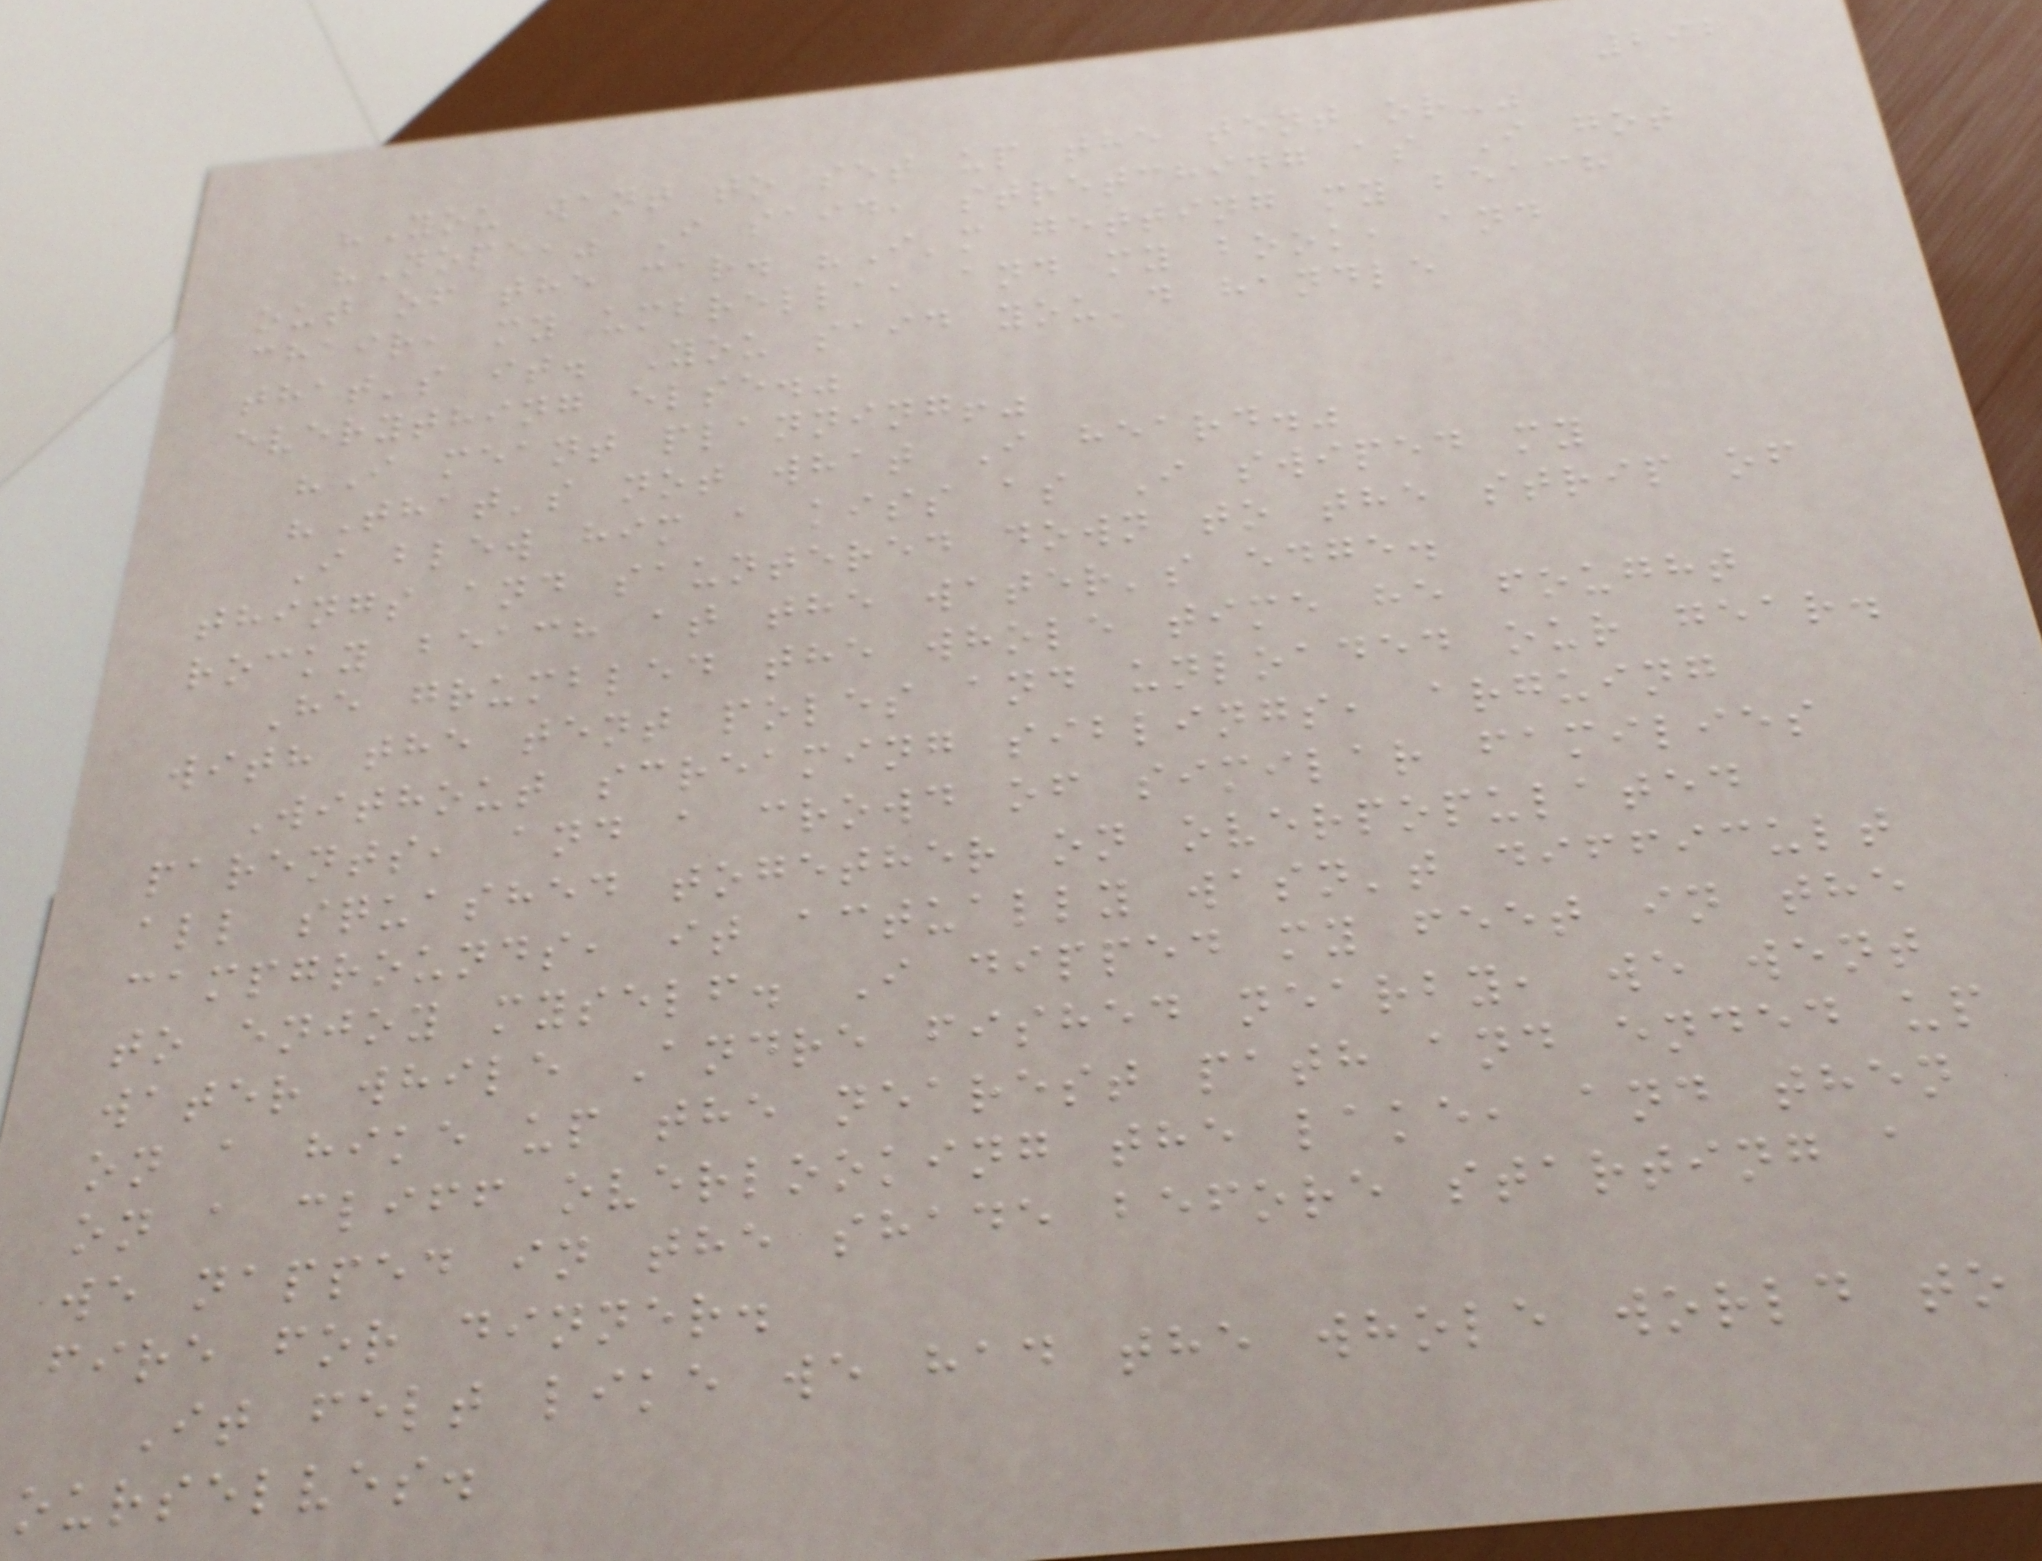292
"You want to set up the tent or-"
"Nope," I said, stretching as I got
out of the car. "I'm getting my beach
chair, my umbrella, and my book, and
that's it. You said you'd handle
everything else."
"I meant planning!"
"That's not what I heard."
I blew him a kiss as I swiped my
things and sauntered down to the strip of
rocky beach at the water's edge.
He grumbled the whole time he fought
with the tent poles and unloaded our gear.
Without screaming siblings, arguing
parents, and a crowd of similar families
all squashed together on overpopulated
campgrounds, it actually wasn't difficult
to enjoy myself. I dipped my feet in the
water while Andre fished nearby, we went
on a hike up the nearest path and ended up
on a cliff overlooking the lake, and then
we napped in the shade before starting a
fire for dinner.
It felt like we had the whole world to
ourselves.
